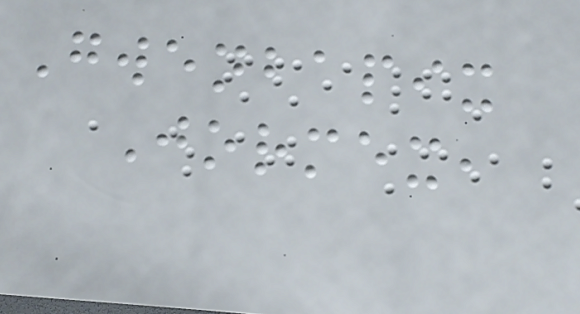Gwenbapix
Jormex,
